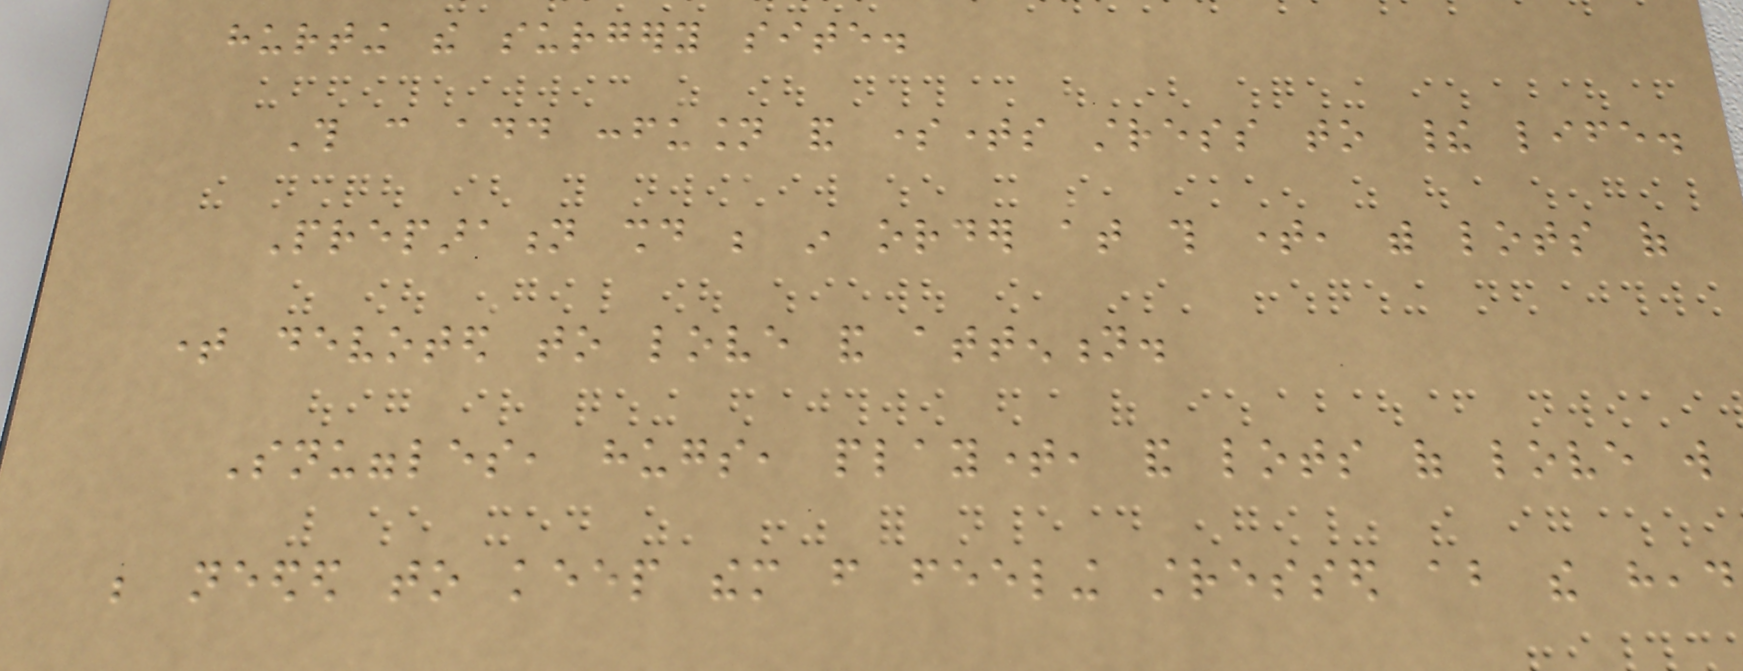hurting the surgery site.
This can add confusion and sometimes stress to their life.
Preparation should be in order at this time, with lots of
time devoted to love and attention.
Snuggles, hugs, playtime, and lots of love will
be needed to keep them from feeling stressed about the head
